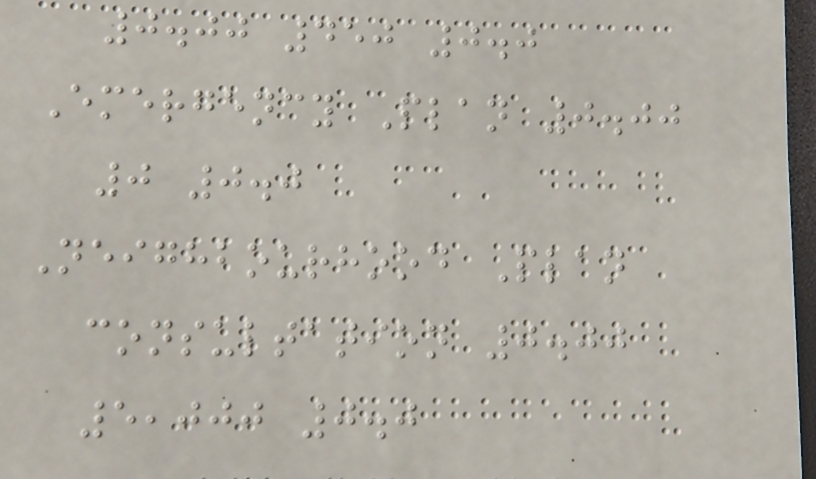0.00 450 0.0
Emergency Plan 0.00
0 0.0
Neighbourhood Plan
consultation 0.00
5,000 0.0
